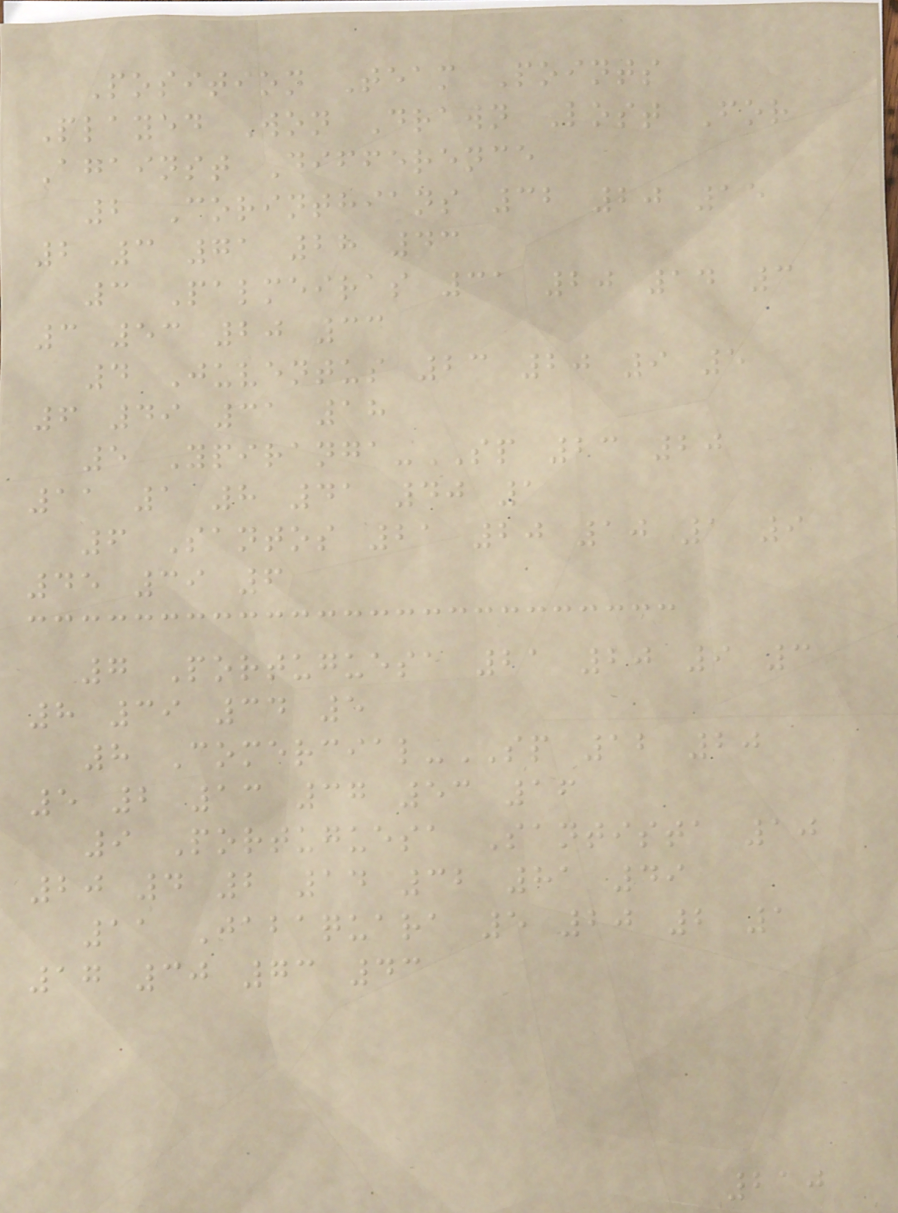Position Team Points
Played Won Drawn Lost For
Against Difference
2 Corinthians 32 20 15
2 3 71 28 43
3 Palmeiras 31 20 14 3
3 53 20 33
4 Juventus 23 20 9 5
6 49 31 18
5 Ypiranga-SP 23 20
11 1 8 41 40 1
6 Santos 21 20 10 1 9
45 39 6
7 Portuguesa 21 20 9 3
8 39 34 5
8 Comercial-SP 12 20
5 2 13 37 53 16
9 Portuguesa Santista 10
20 4 2 14 32 81 49
11 Jabaquara 5 20 2 1
17 30 73 43
210
